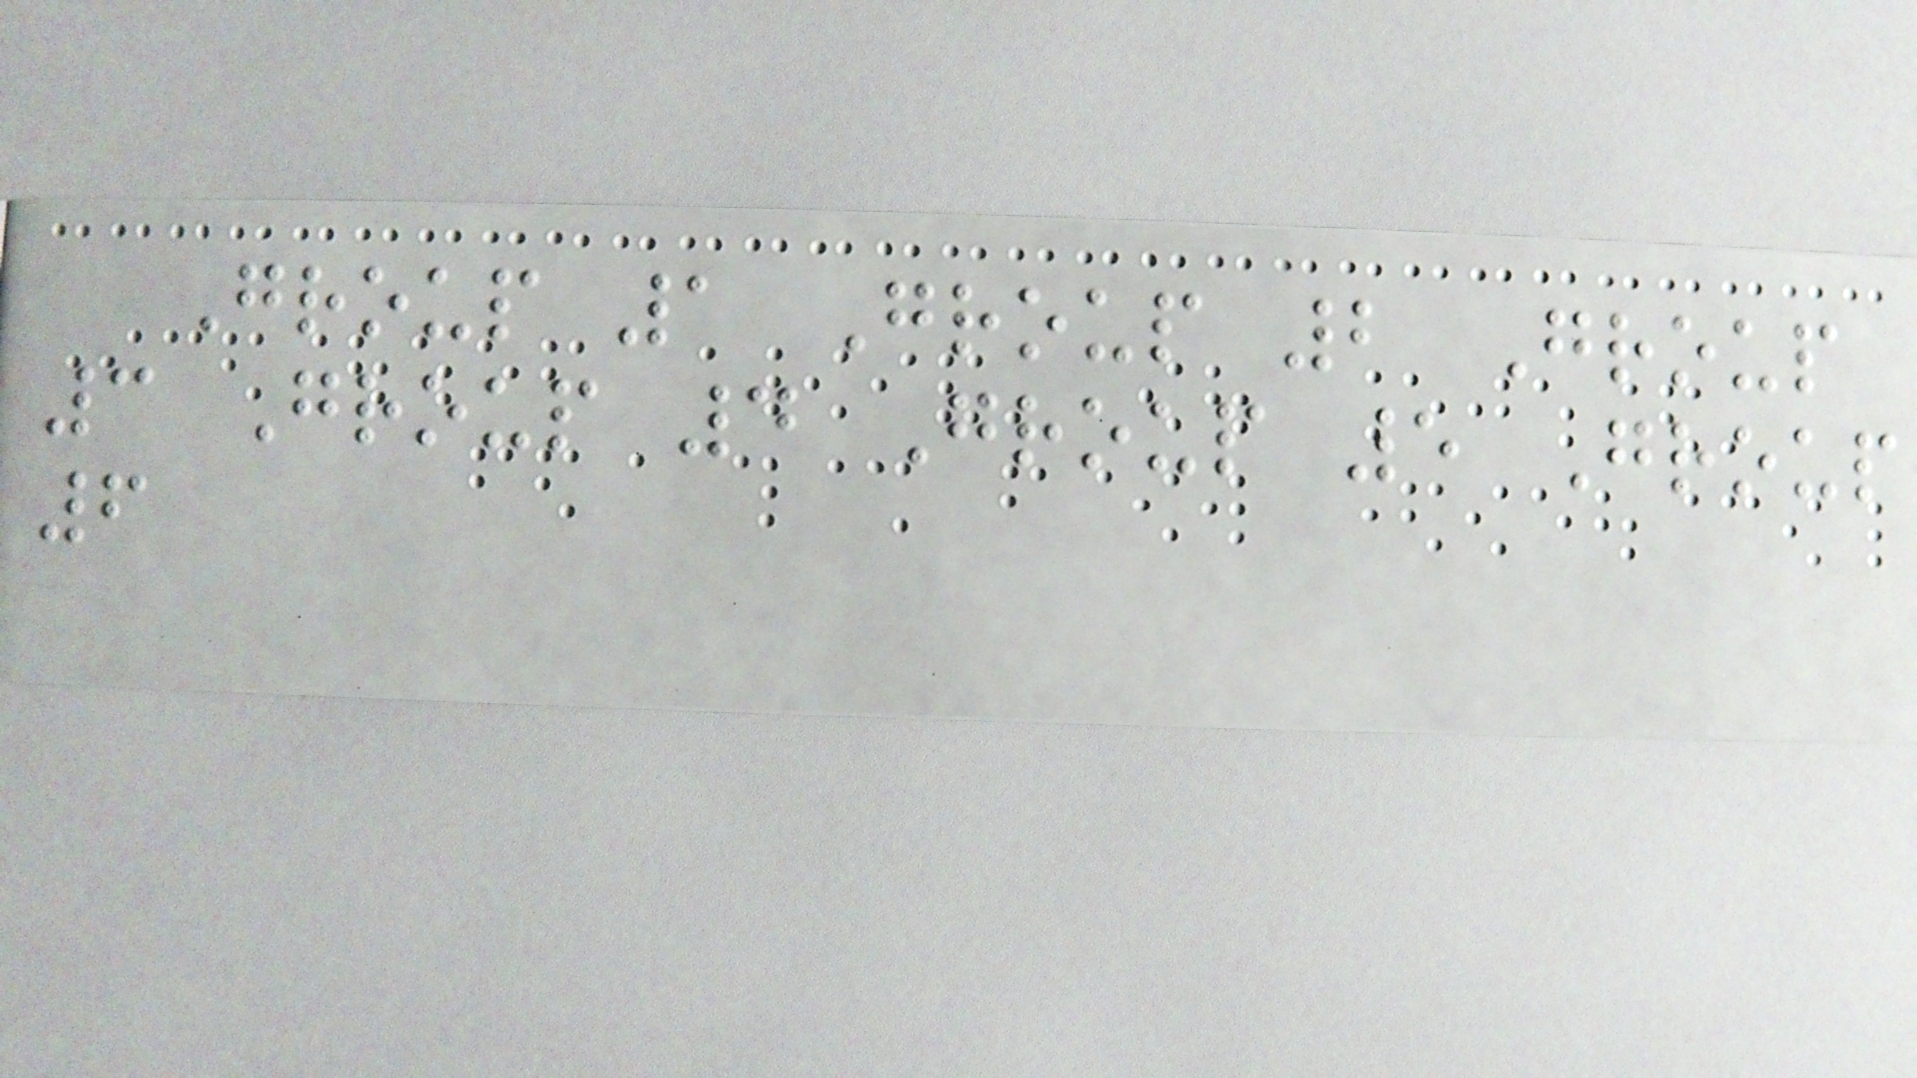Group 1 Group 2 Group
3 Group 4 Group 5 Group
6
